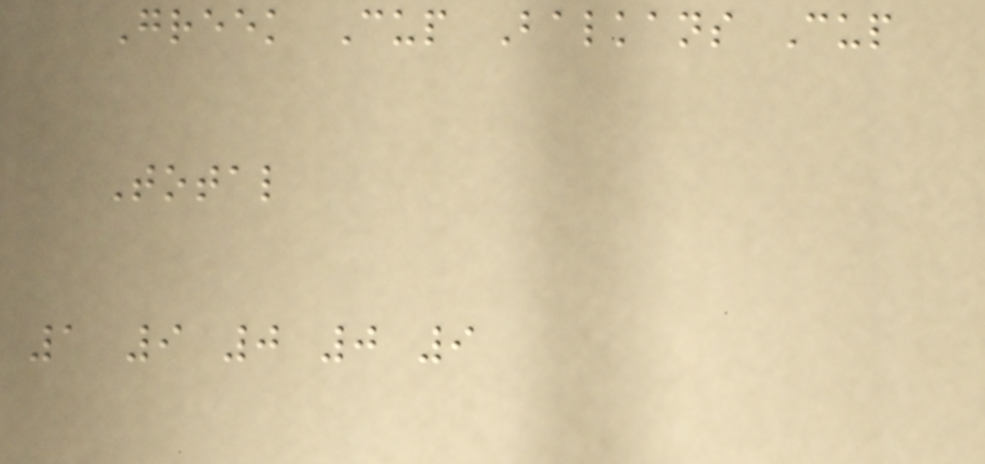Greek Cup Balkans Cup
Total
1 9 0 0 9
